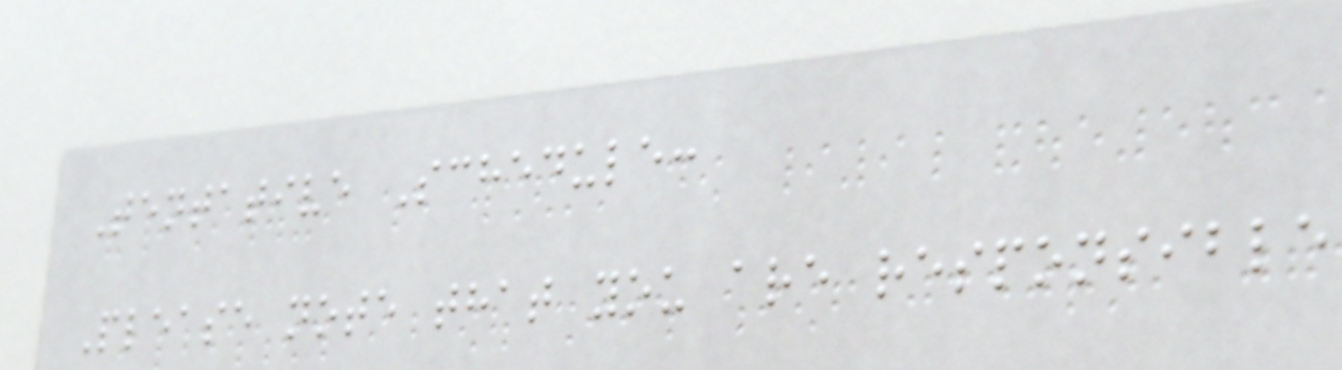Tentative Schedule:
Please note that you are responsible
